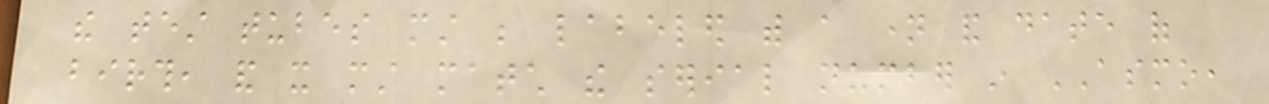the test tubes must be labeled with a name and date of
birth, and it must match the serial number in ASMO,
